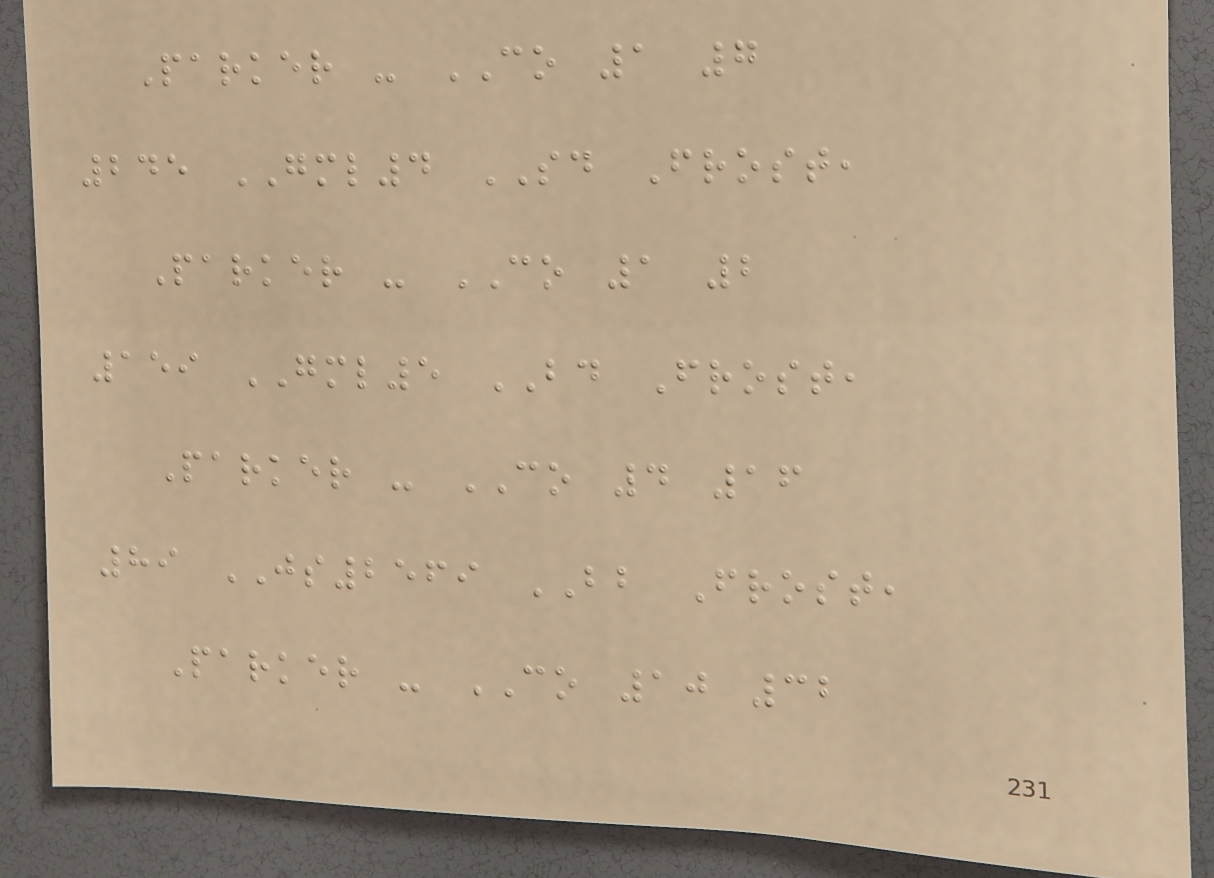Parker - CO 1 7
245 GML4 SD Frost,
Parker - CO 1 2
159 GML5 BD Frost,
Parker - CO 4 16
89 JS2569 BB Frost,
Parker - CO 10 32
